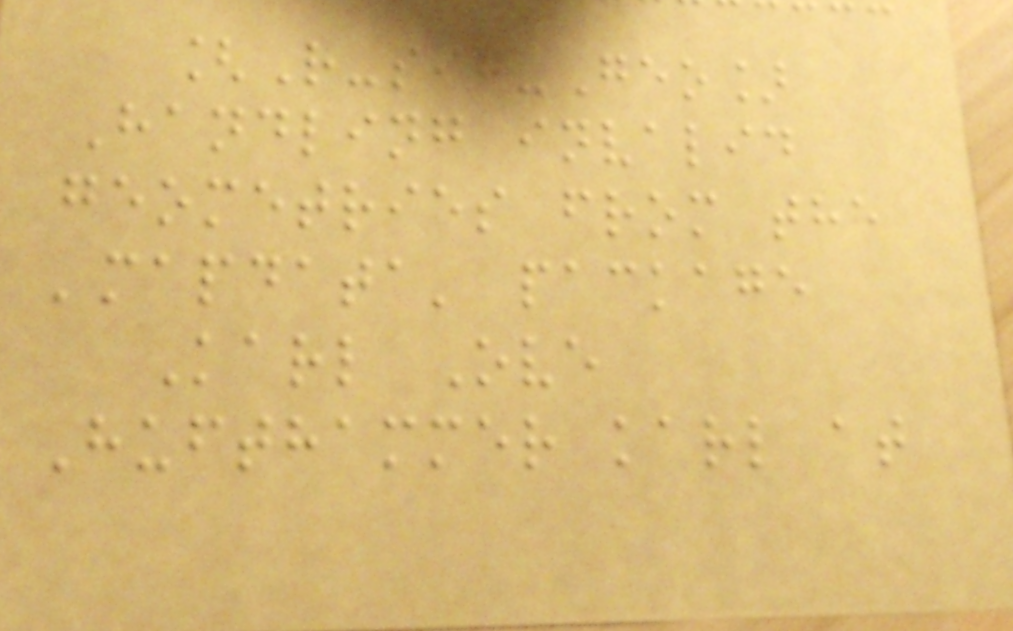[R-sig-Geo]
Handling invalid
geometries from the
'mapdata' package
Karl Ove
Hufthammer karl at
